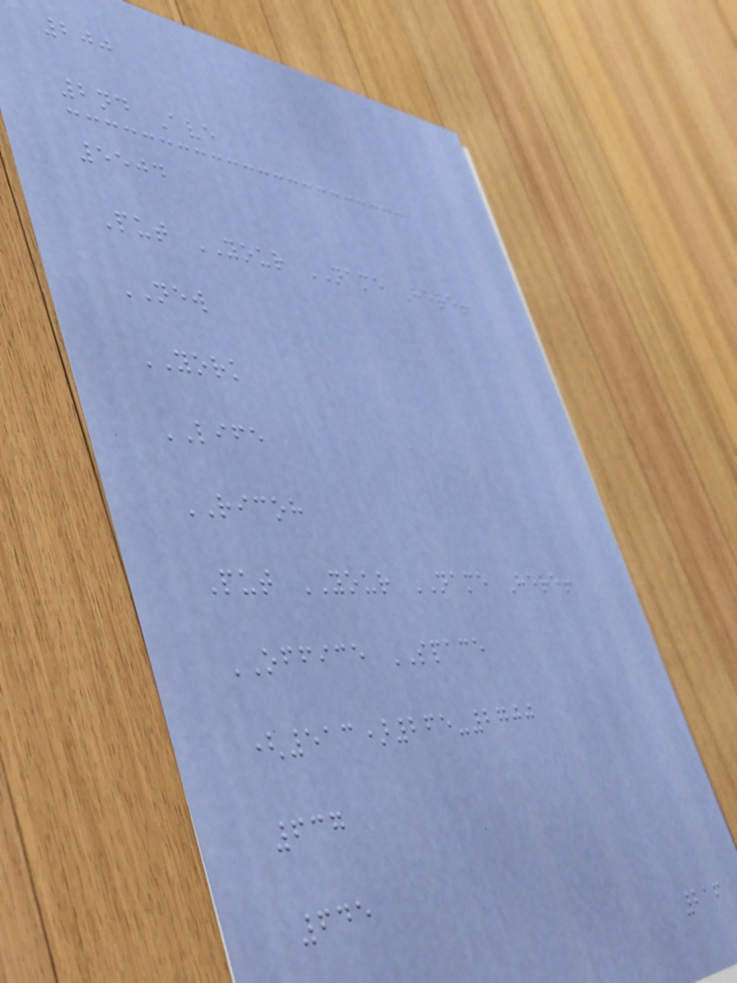200
2nd Ave
5504
Put YOUR NAME Here!
NEW
YORK
LIFE
RICOH
Put YOUR NAME Here!
OFFICE SPACE
(513)265-2700
637
645
216
